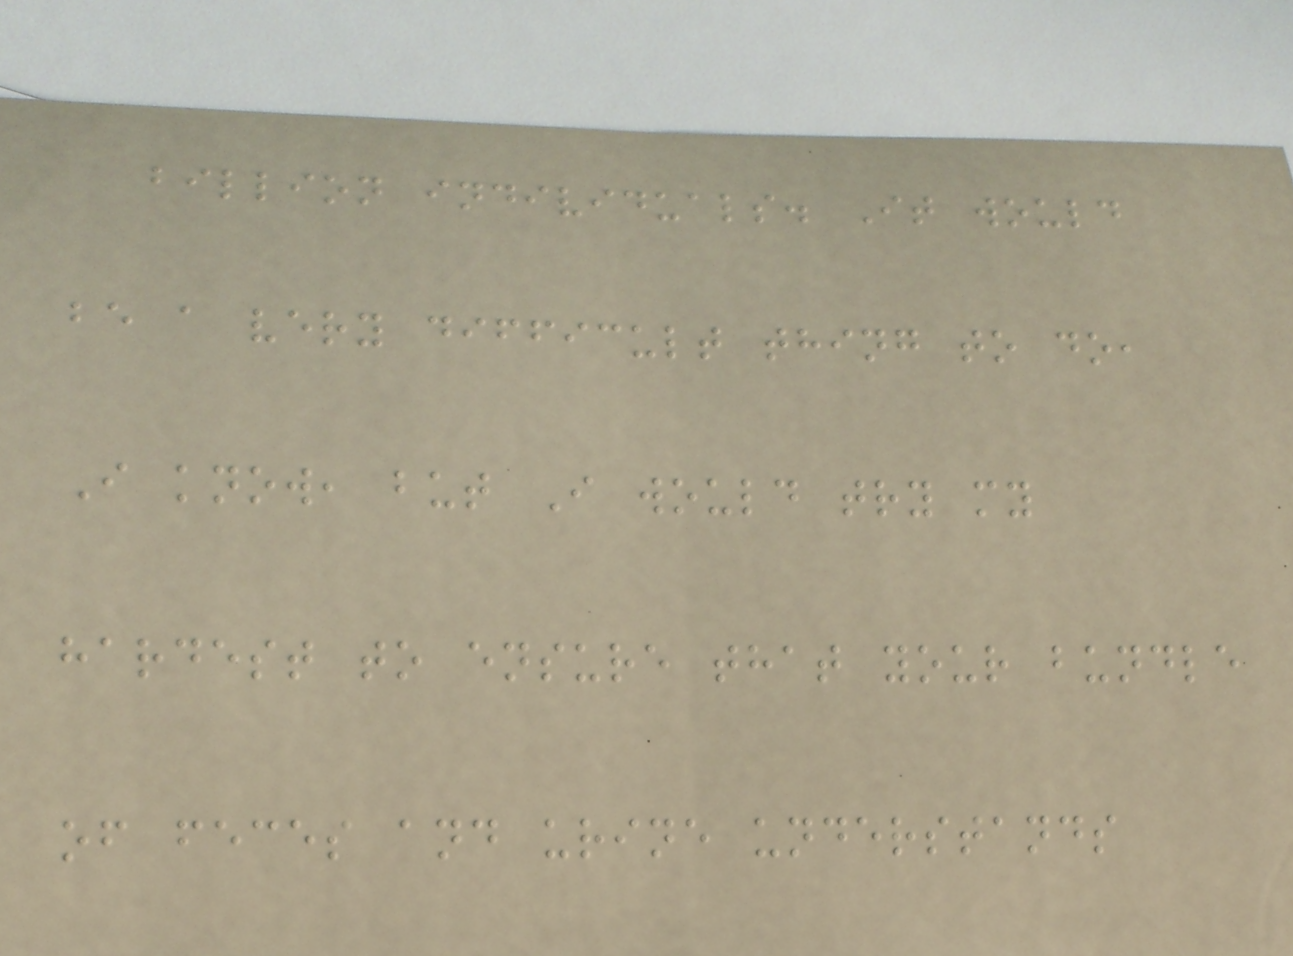billion individuals. It would
be a very difficult thing to do,
I know, but I would try my
hardest to ensure that your bundle
of feces and urine understands
